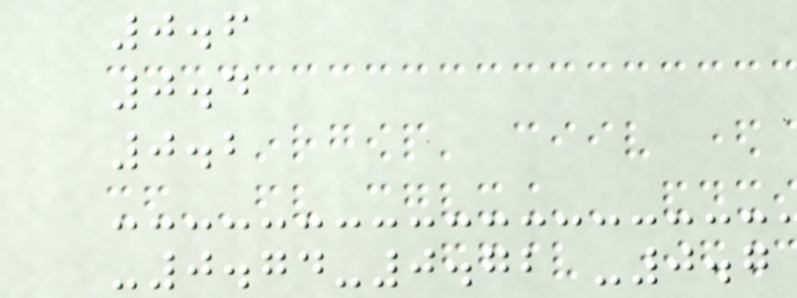0.6
0.4
0.2
-0.74-0.72 -0.7
